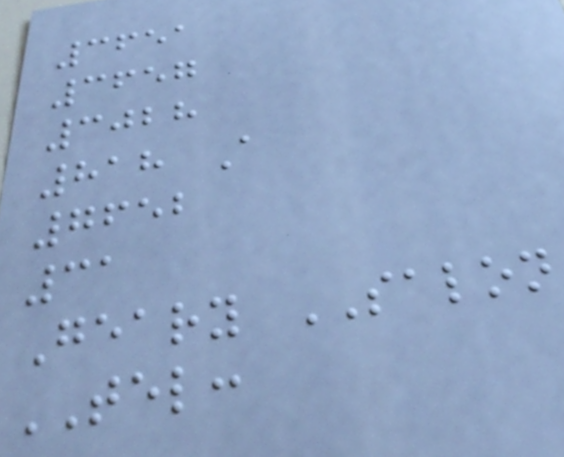3651
3657
3028
818 A
7652
31
Geary SALON
TEL:
